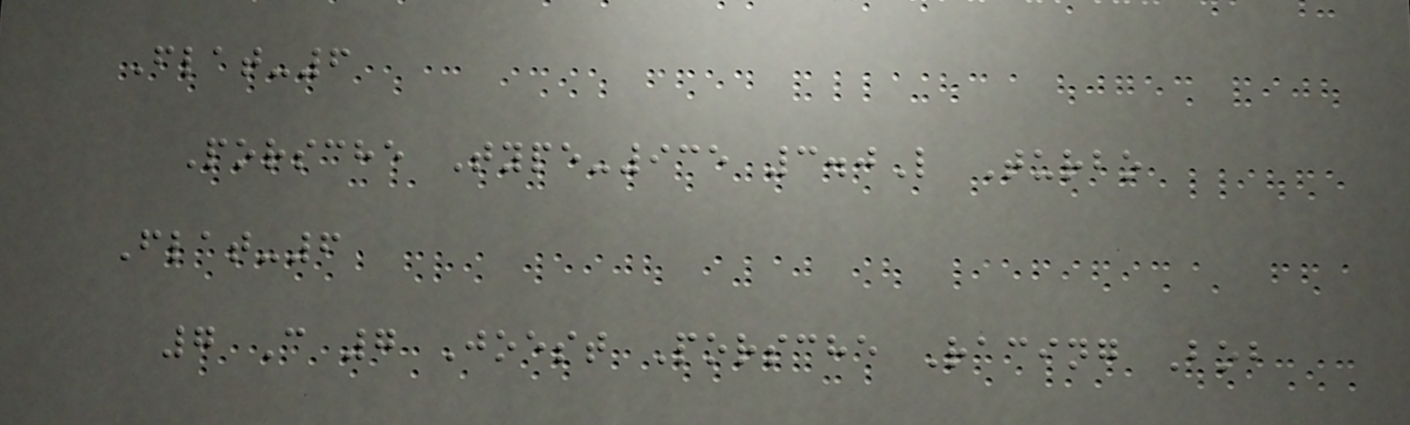Flat-6
Porsche Type-935 3.0L Turbo
Flat-6
7 C 7 Joest Porsche Racing Bob
